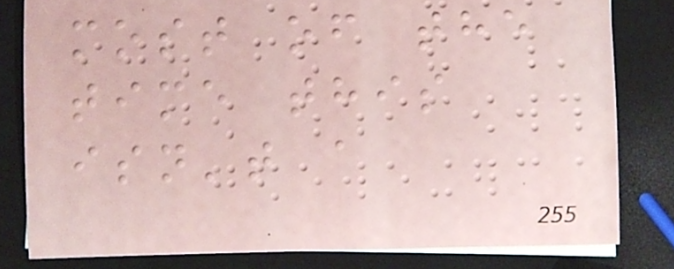most of the
time this
isn't a
